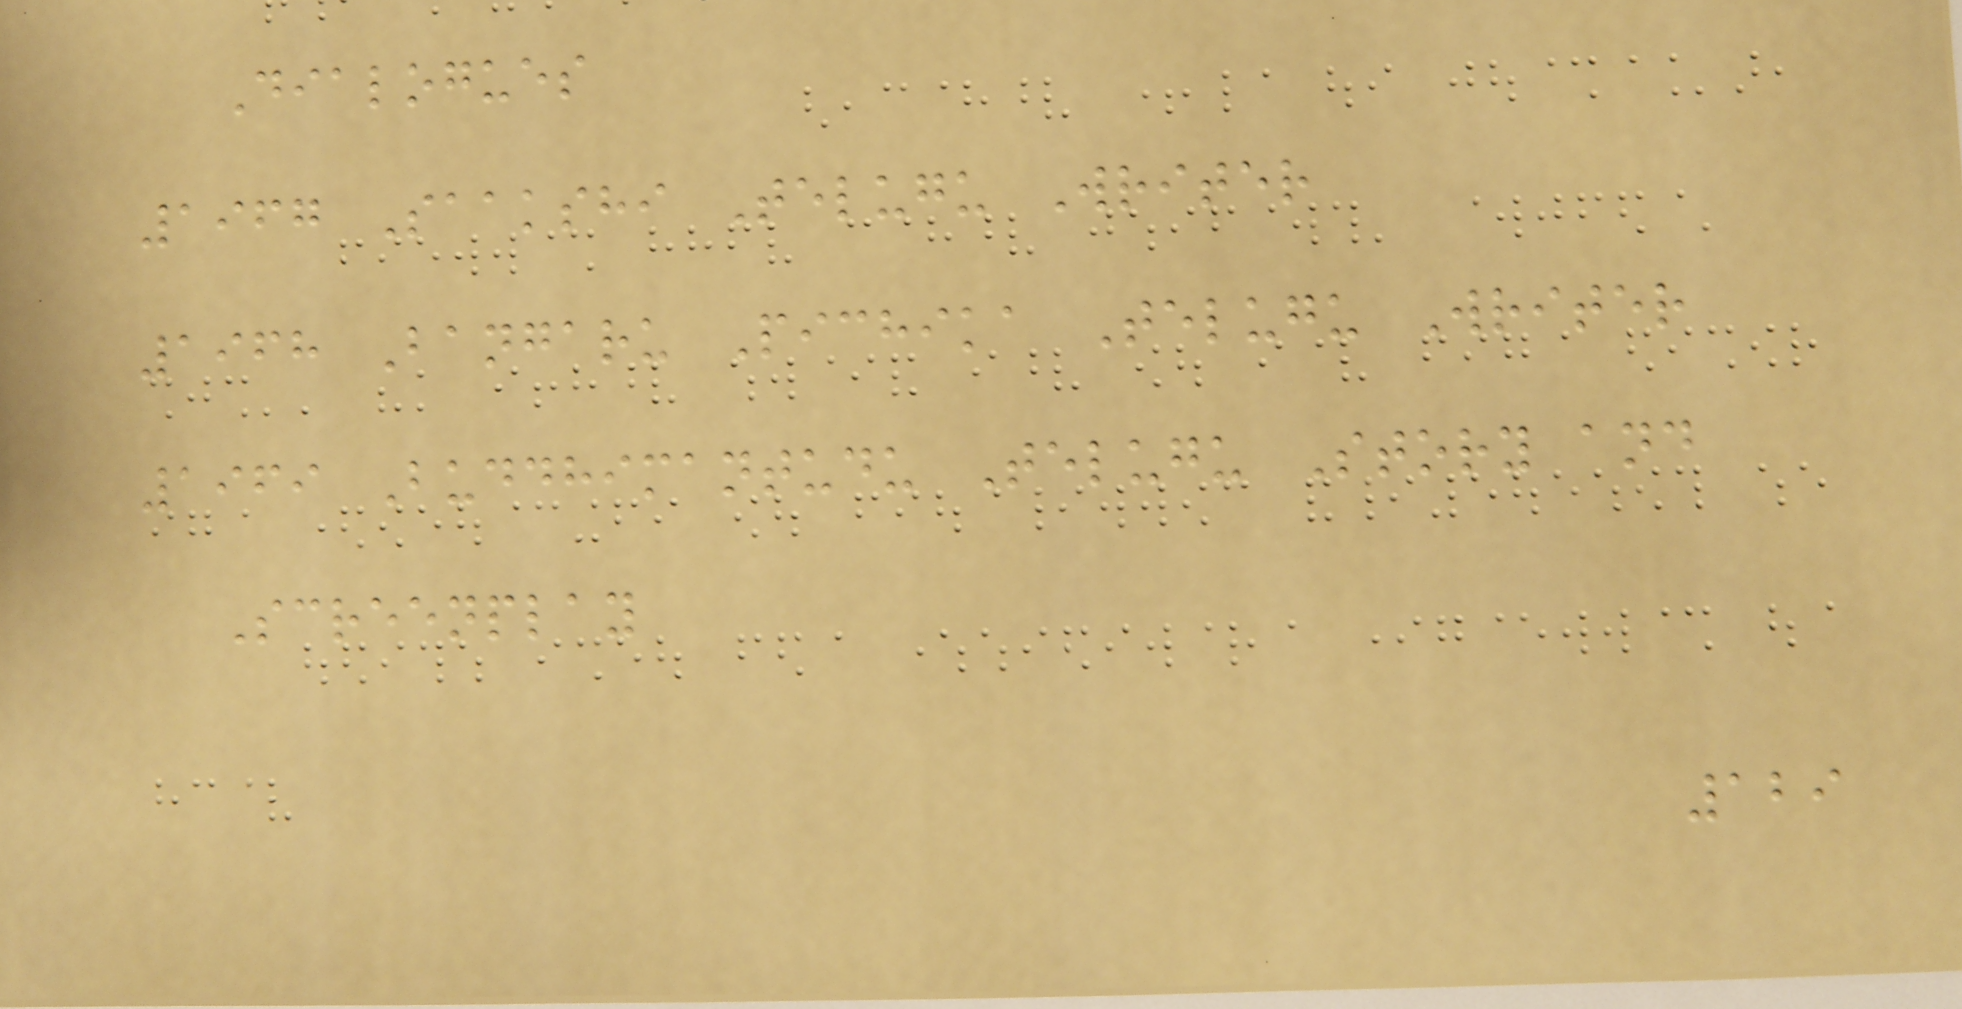Dialogues
1967 Saakshi Telugu Writer
1968 Bangaru Pichika Telugu Writer
1969 Buddhimantudu Telugu Story and
Screenplay
129
